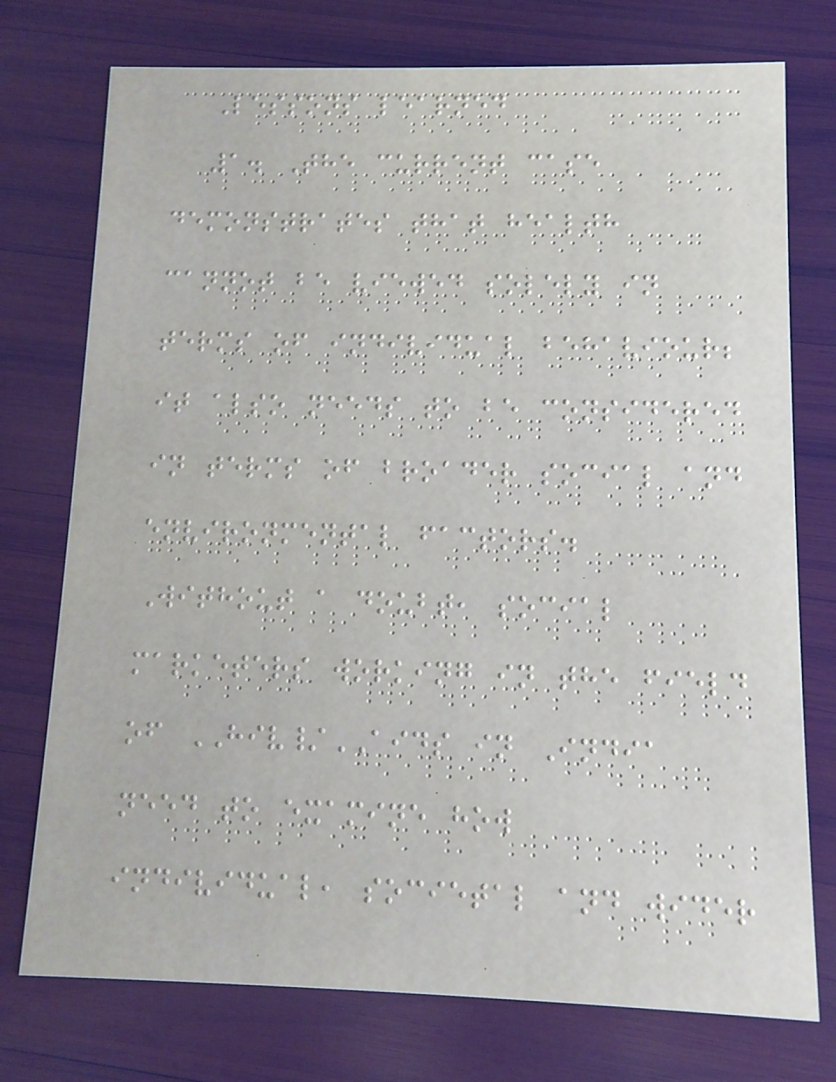Lessons learned
1. The current case
demonstrates that health
cannot be viewed solely in
terms of individual behaviour;
it also needs to be considered
in terms of broader social and
environmental factors.
Without a doubt, social
marketers working in the field
of HIV/AIDS in India
need to examine how
individual, societal and wider
